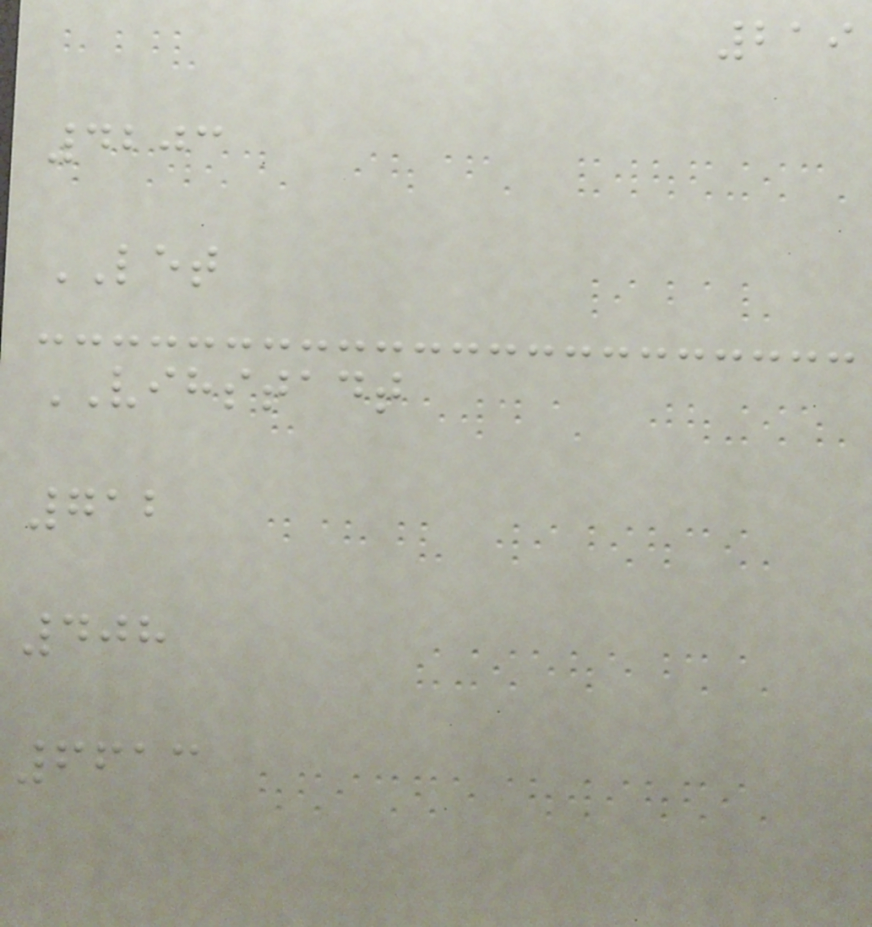219
4203
LET
VIHSTADT
712
408
6613
